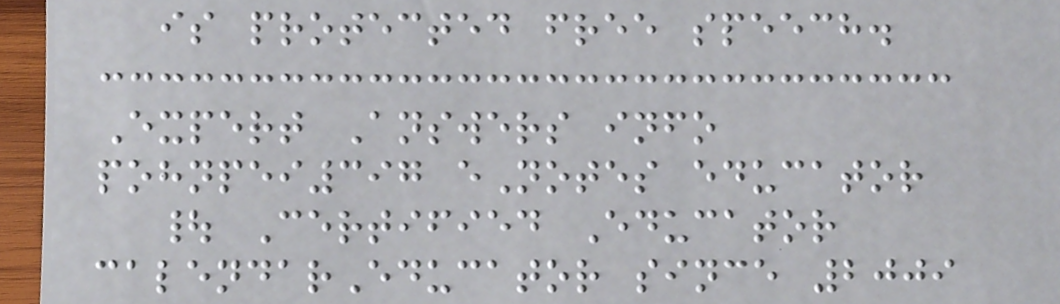is protected free speech.
Expert Answers info
pohnpei397 eNotes educator
| Certified Educator
calendarEducator since 2009
